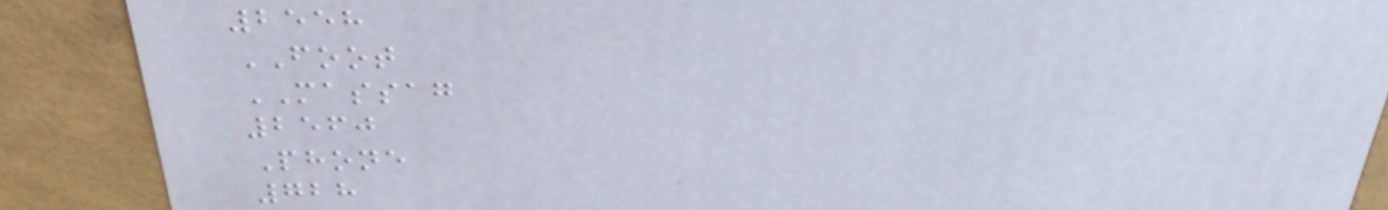2558
FOOT
MASSAG
2560
Phone
728
